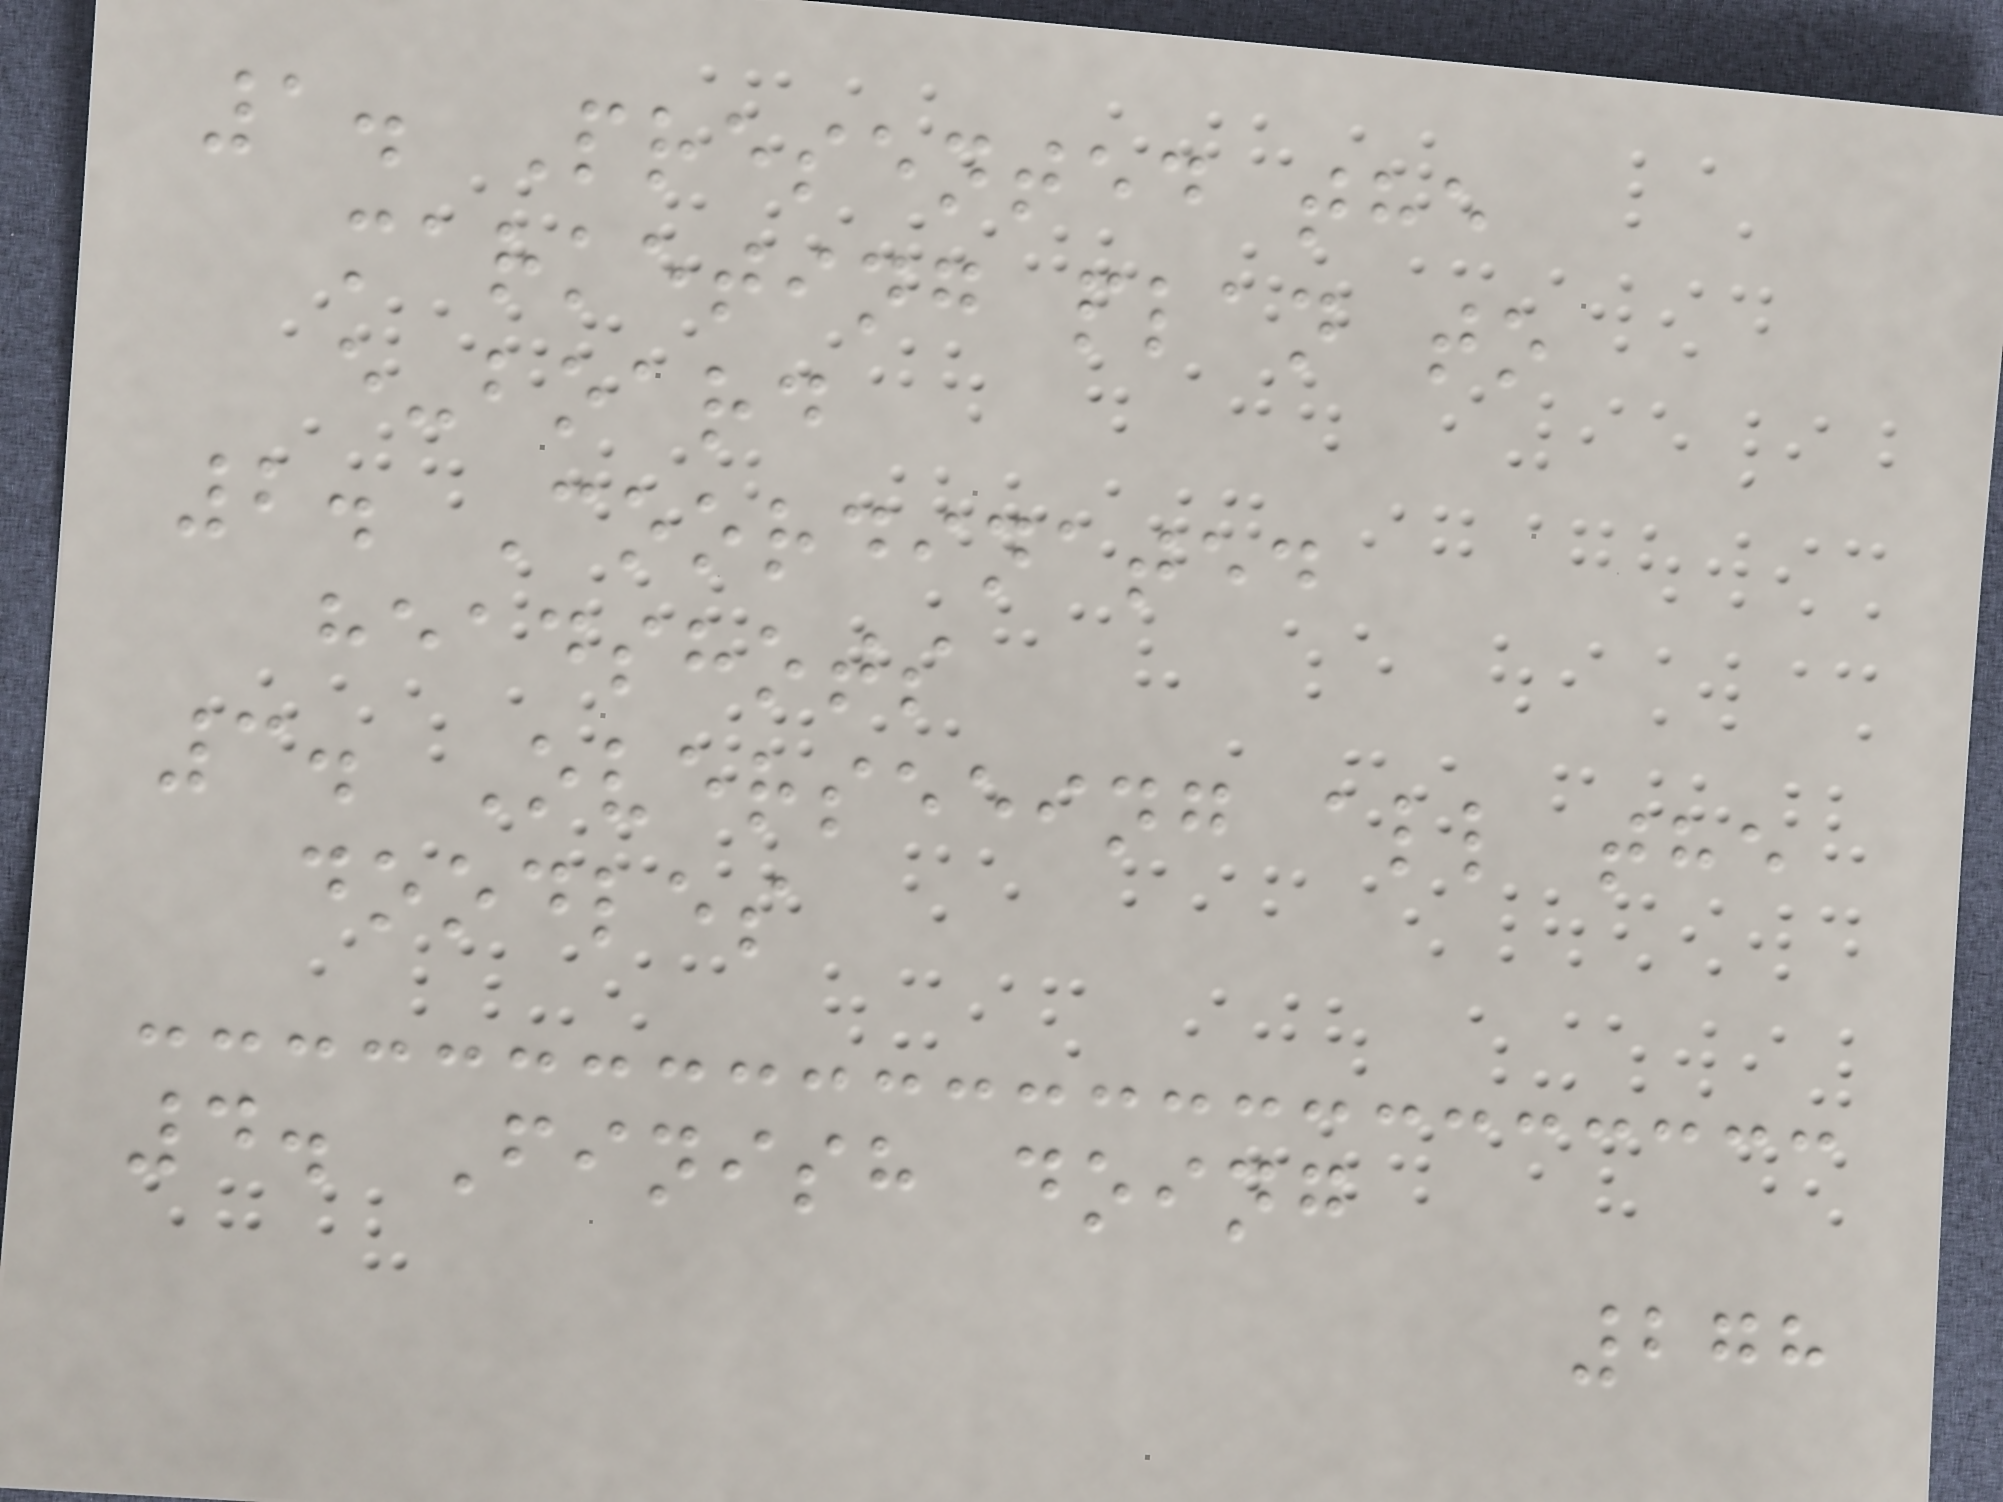1. Presented the
marketing plan to
e-board
2. Coordinated
headshots
3. Overseeing all the
doodles
4. Finish doing
278
